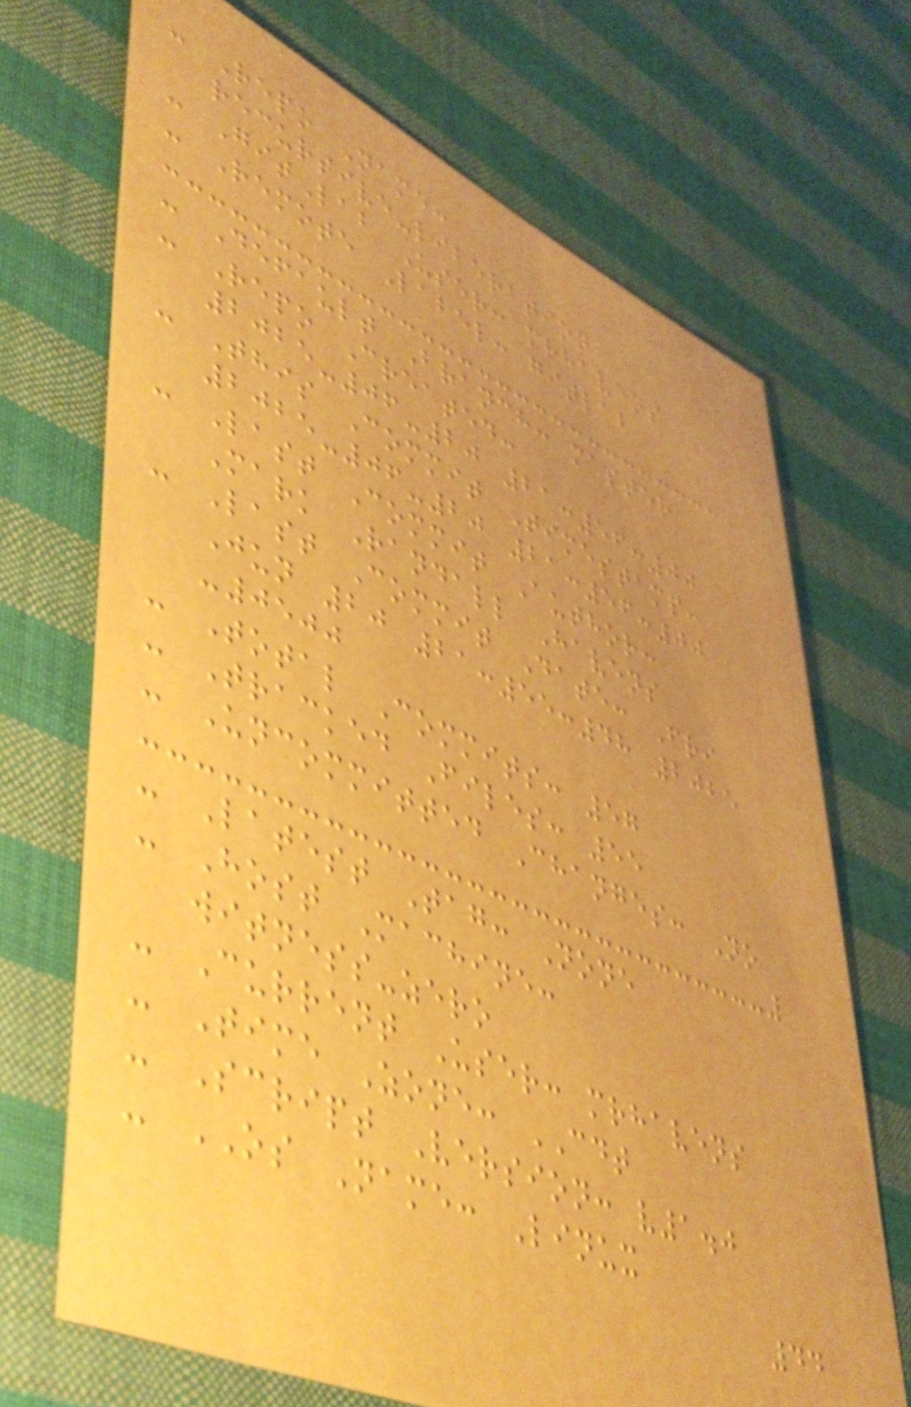- Repo Name:
recursive-liberation
- GitLab User: mrhavens
- Remote Label: gitlab
- Default Branch: master
- Repo Created:
2025-06-20 21:56:00
- This Commit Timestamp:
2025-06-20 21:56:00
- Last Commit Author:
Mark Randall Havens
- Last Commit Date: Fri
Jun 20 21:55:48 2025
-0500
- Total Commits: 57
- Tracked Files: 55
- Uncommitted Changes: No
- Latest Tag: None
- Host Machine:
witness-zero
- Current User: mrhavens
- Time Zone: CDT
- Script Version: v1.0
- OS Name: Linux
44
